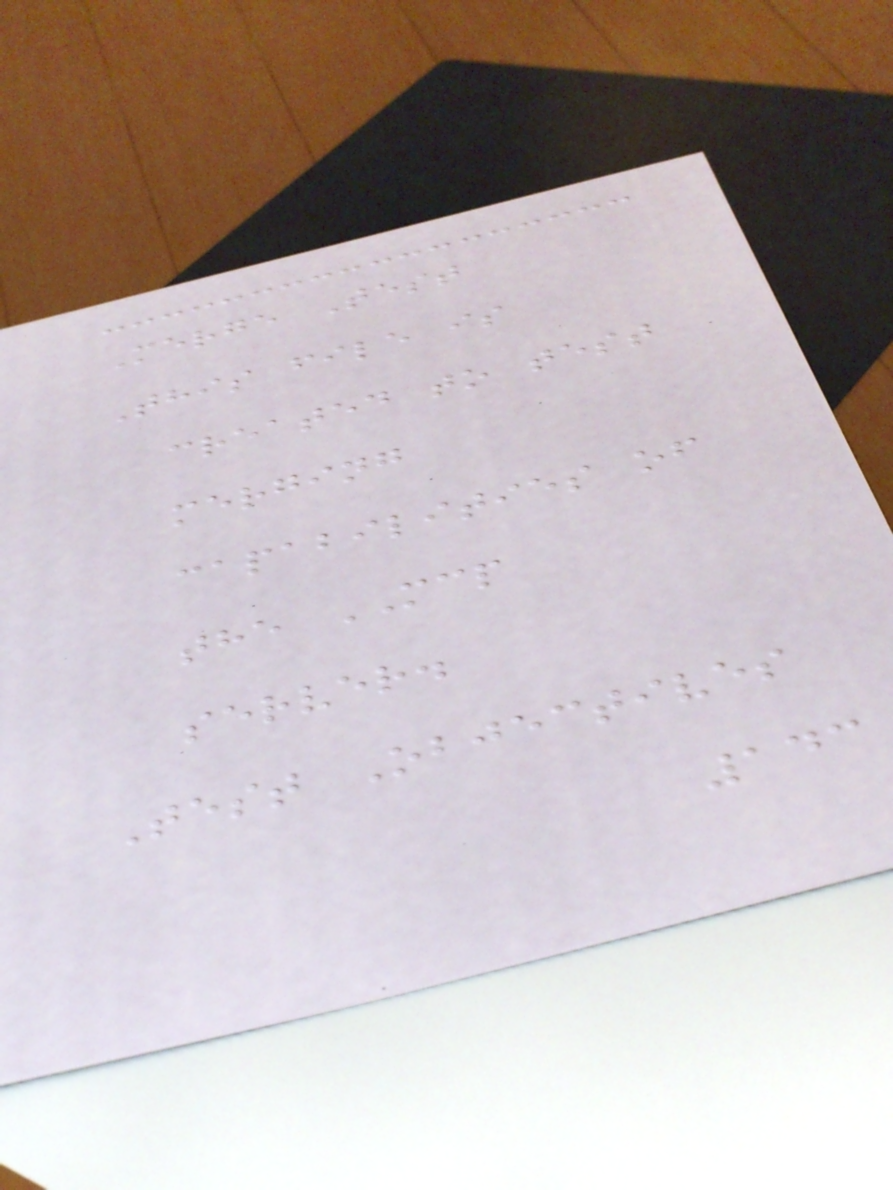Merge Test
This file is
created to test
merging
capabilities of
the MCP
server.
Test Objectives
143
